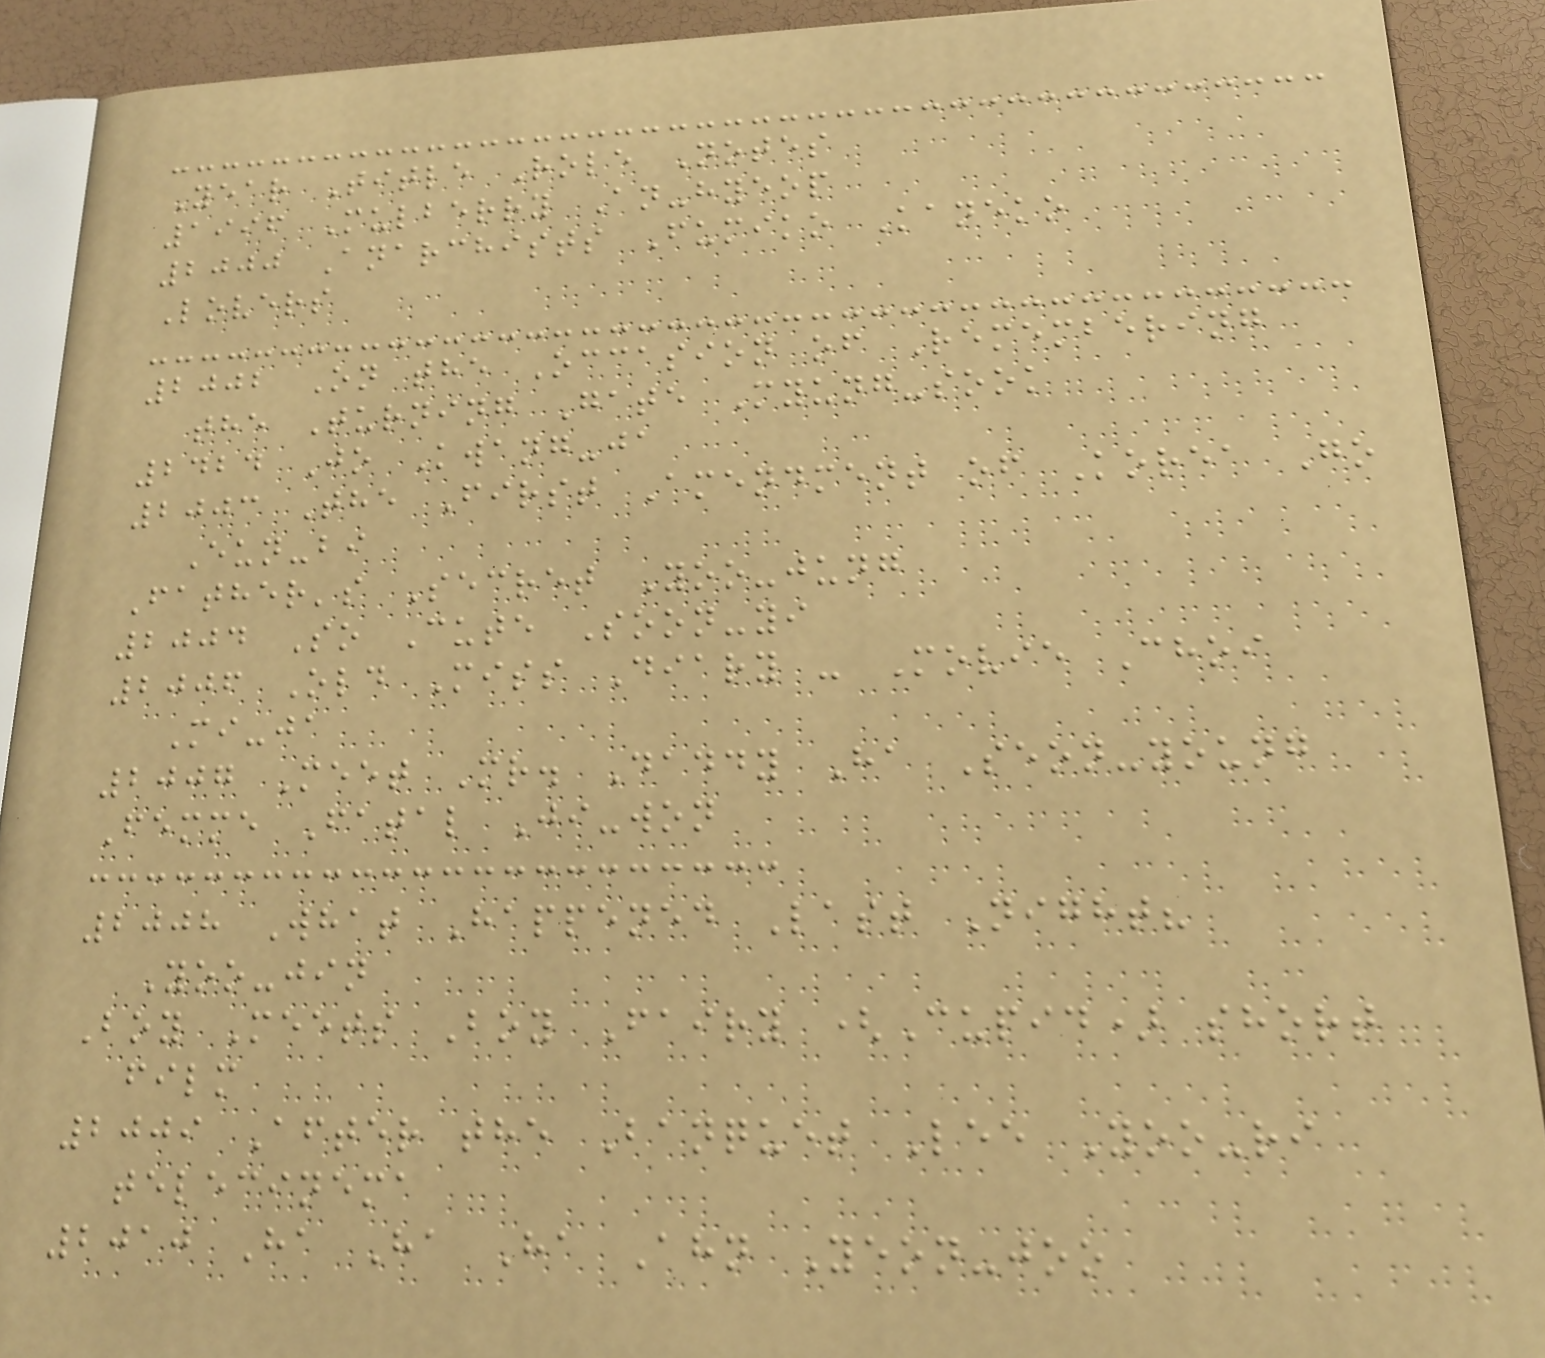Year Title Role Notes
1996 Mulberry An-hyeop
2000 Anarchists Fumiko Kaneko
Lovers
2002 On the Occasion of Remembering
the Turning Gate Myung-sook
2424 Jo Kwang-ja
2003 The First Amendment of Korea Go
Eun-bi
Father's Secret Yoo-jung
2004 So Cute Soon-yi
2006 Old Miss Diary - Movie Choi
Mi-ja
2007 Meet Mr. Daddy Ha Seon-young
Femme Fatal Ji-won
2008 What Happened Last Night?
Yoo-jin
Boy Meets Boy Fairy (Cupid) short
film
2009 After the Banquet Lee Yoo-ri
telecinema
2010 Ha Ha Ha Ahn Yeon-joo
